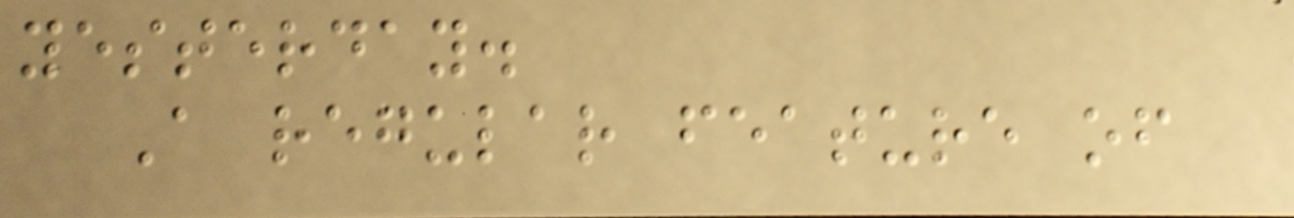yesterday.
A regular feature of
